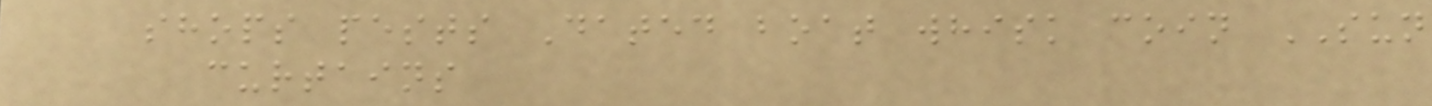shops pests Dated boat whisk coin SUN
curtains
